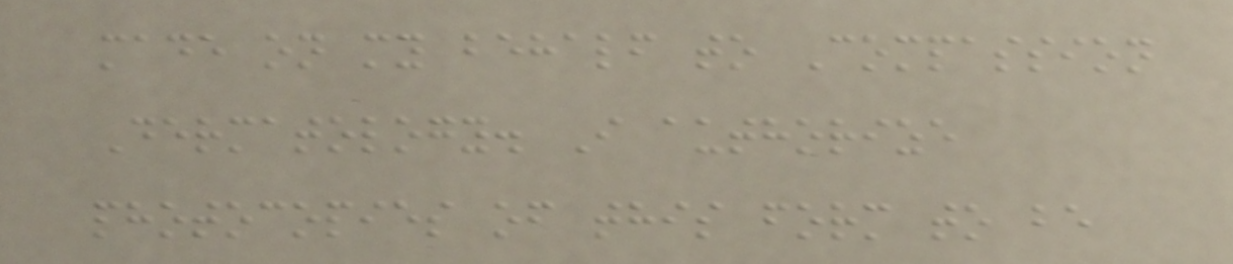made on my behalf to Compassion
Dermatology. I authorize
photocopies of this form to be
